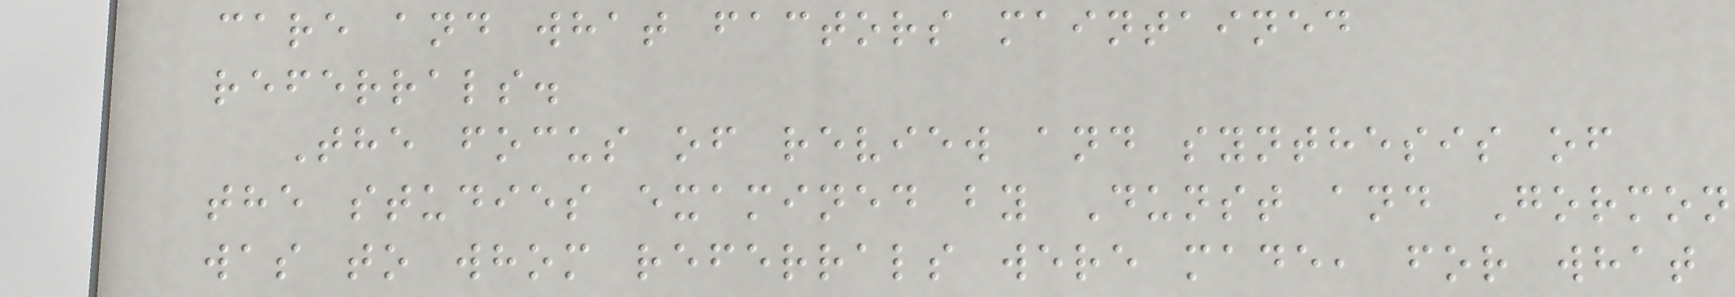care and what factors maintained
referrals.
The focus of review and synthesis of
the studies examined by Dunst and Gormon
was to whom referrals were made, for what
